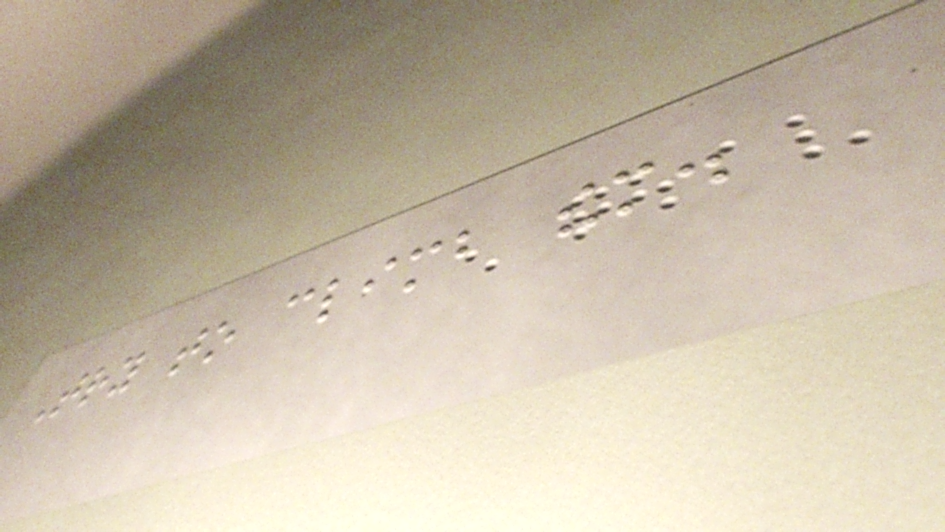Try to climb them.
